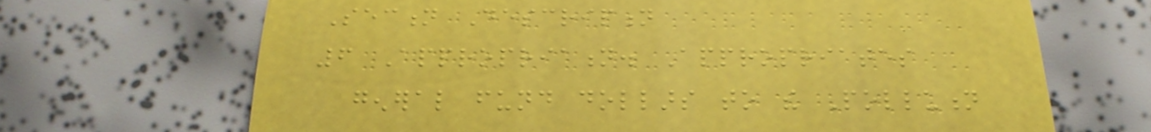Section Description
6 Appropriation. Appropriates
general fund dollars to the Pollution
